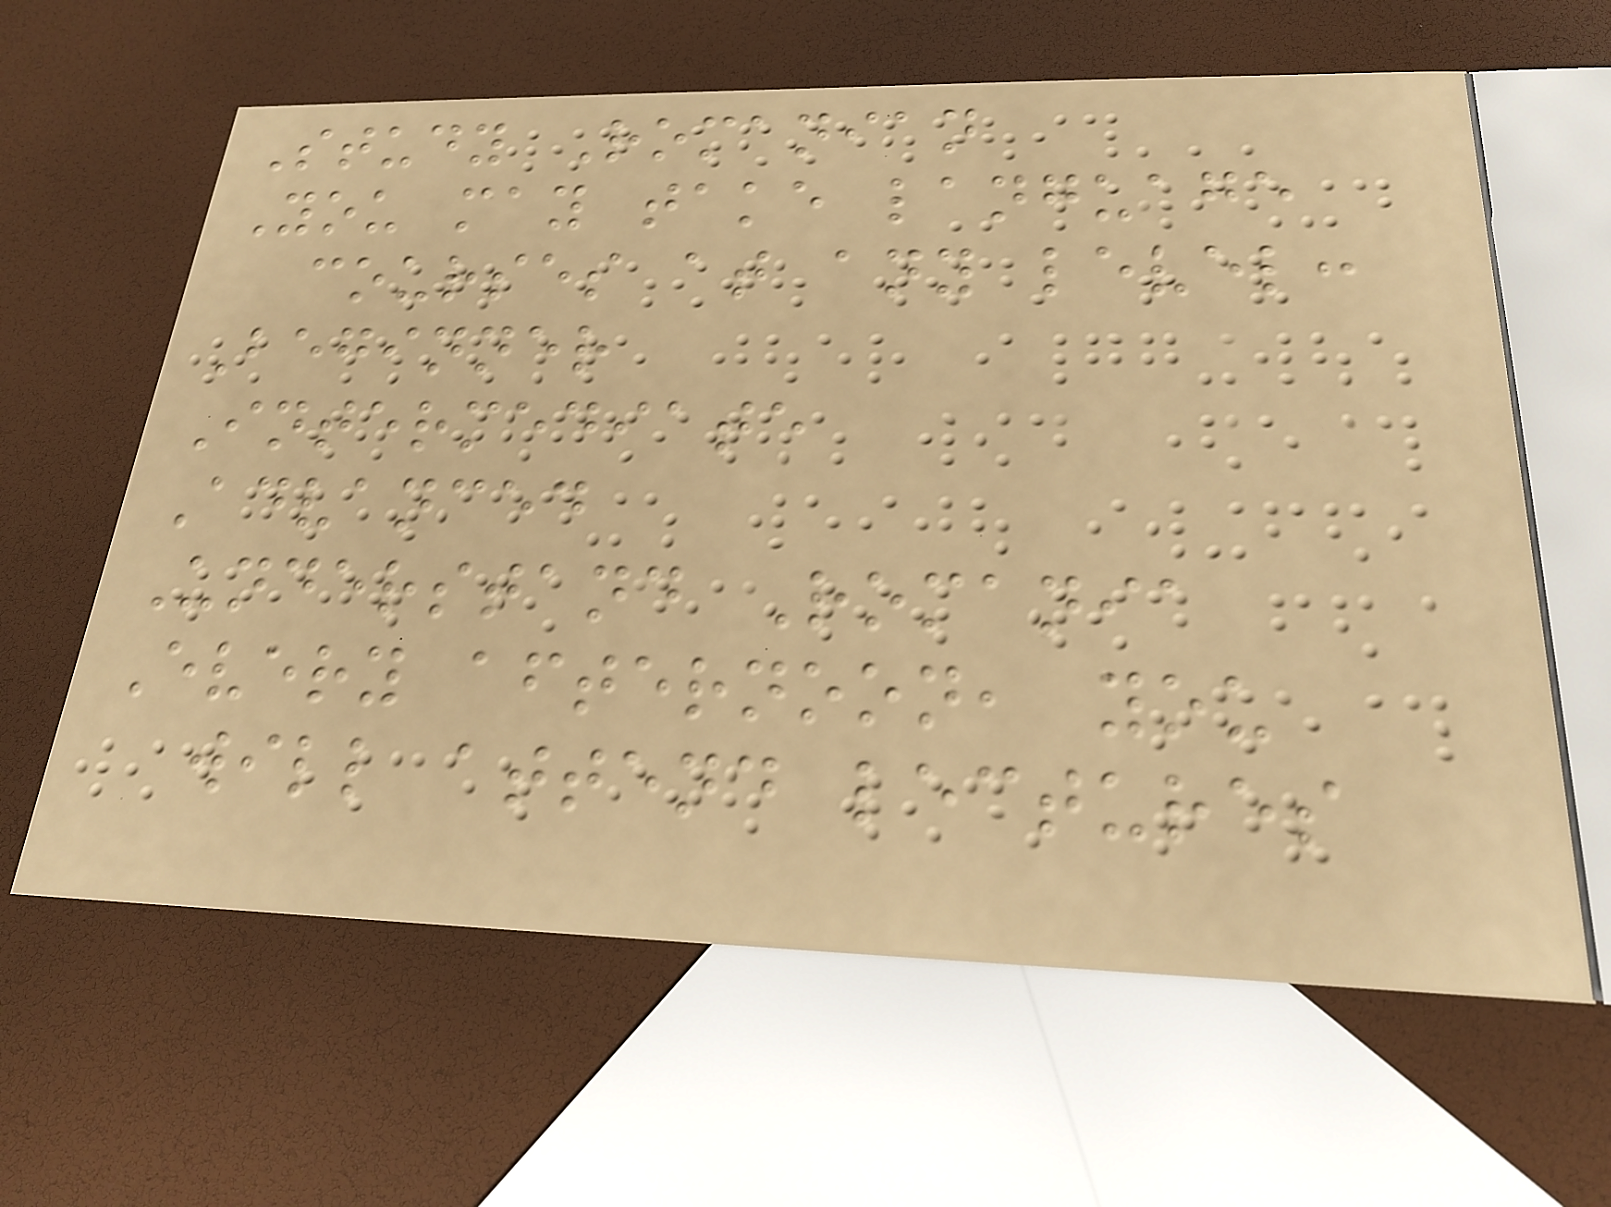Study Romanian
You may take language
courses at any level:
Beginner
Intermediate
Advanced
Understand Romania
Every afternoon, you
will attend lectures
